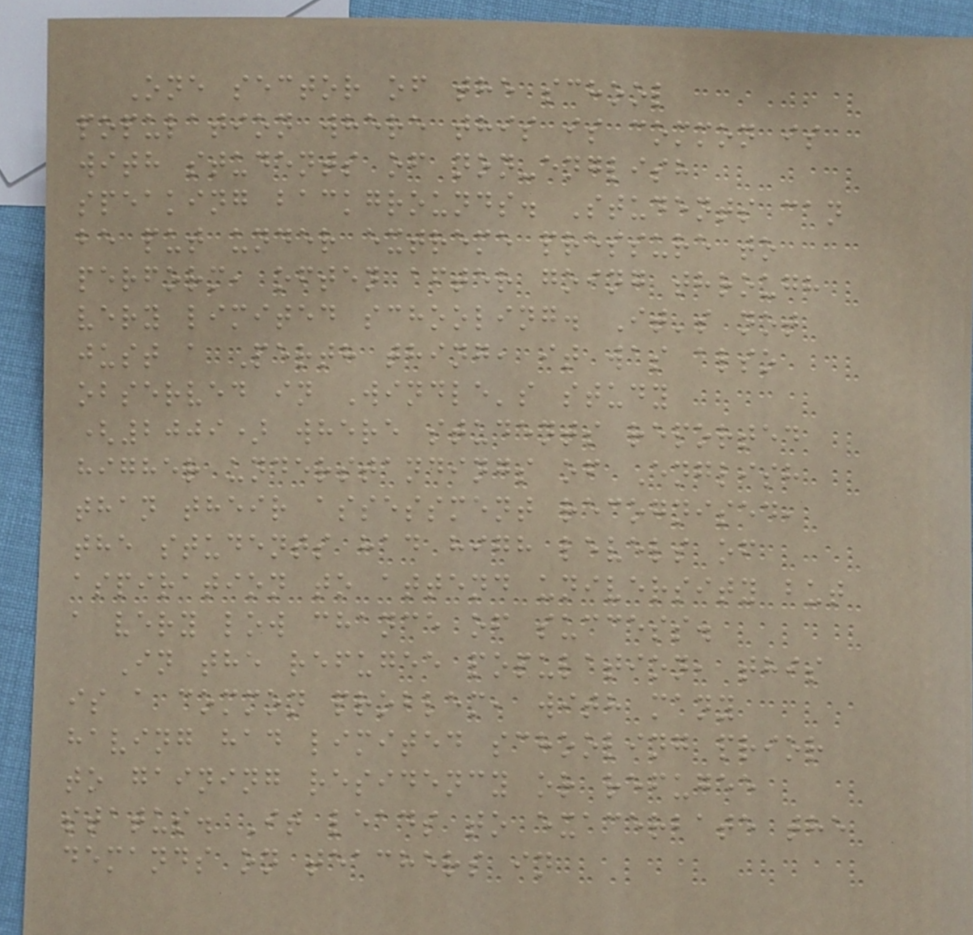One sector of the school
population where this is common is
with students of non-english
speaking backgrounds. Students can
be put under extreme pressure to
perform, often after going through
very limited schooling. It's not
just a Perth thing, it was also
observed in Windle's study
(2009) where students reported
higher understandings of English
than their assessment recognised,
the students had high levels of
aspiration to attend university but
a very low chance of success.
In the refugee population, this
is a common problem, with many
having had limited schooling prior
to gaining residency or refugee
status. It leads to exacerbate the
demands on teachers in
